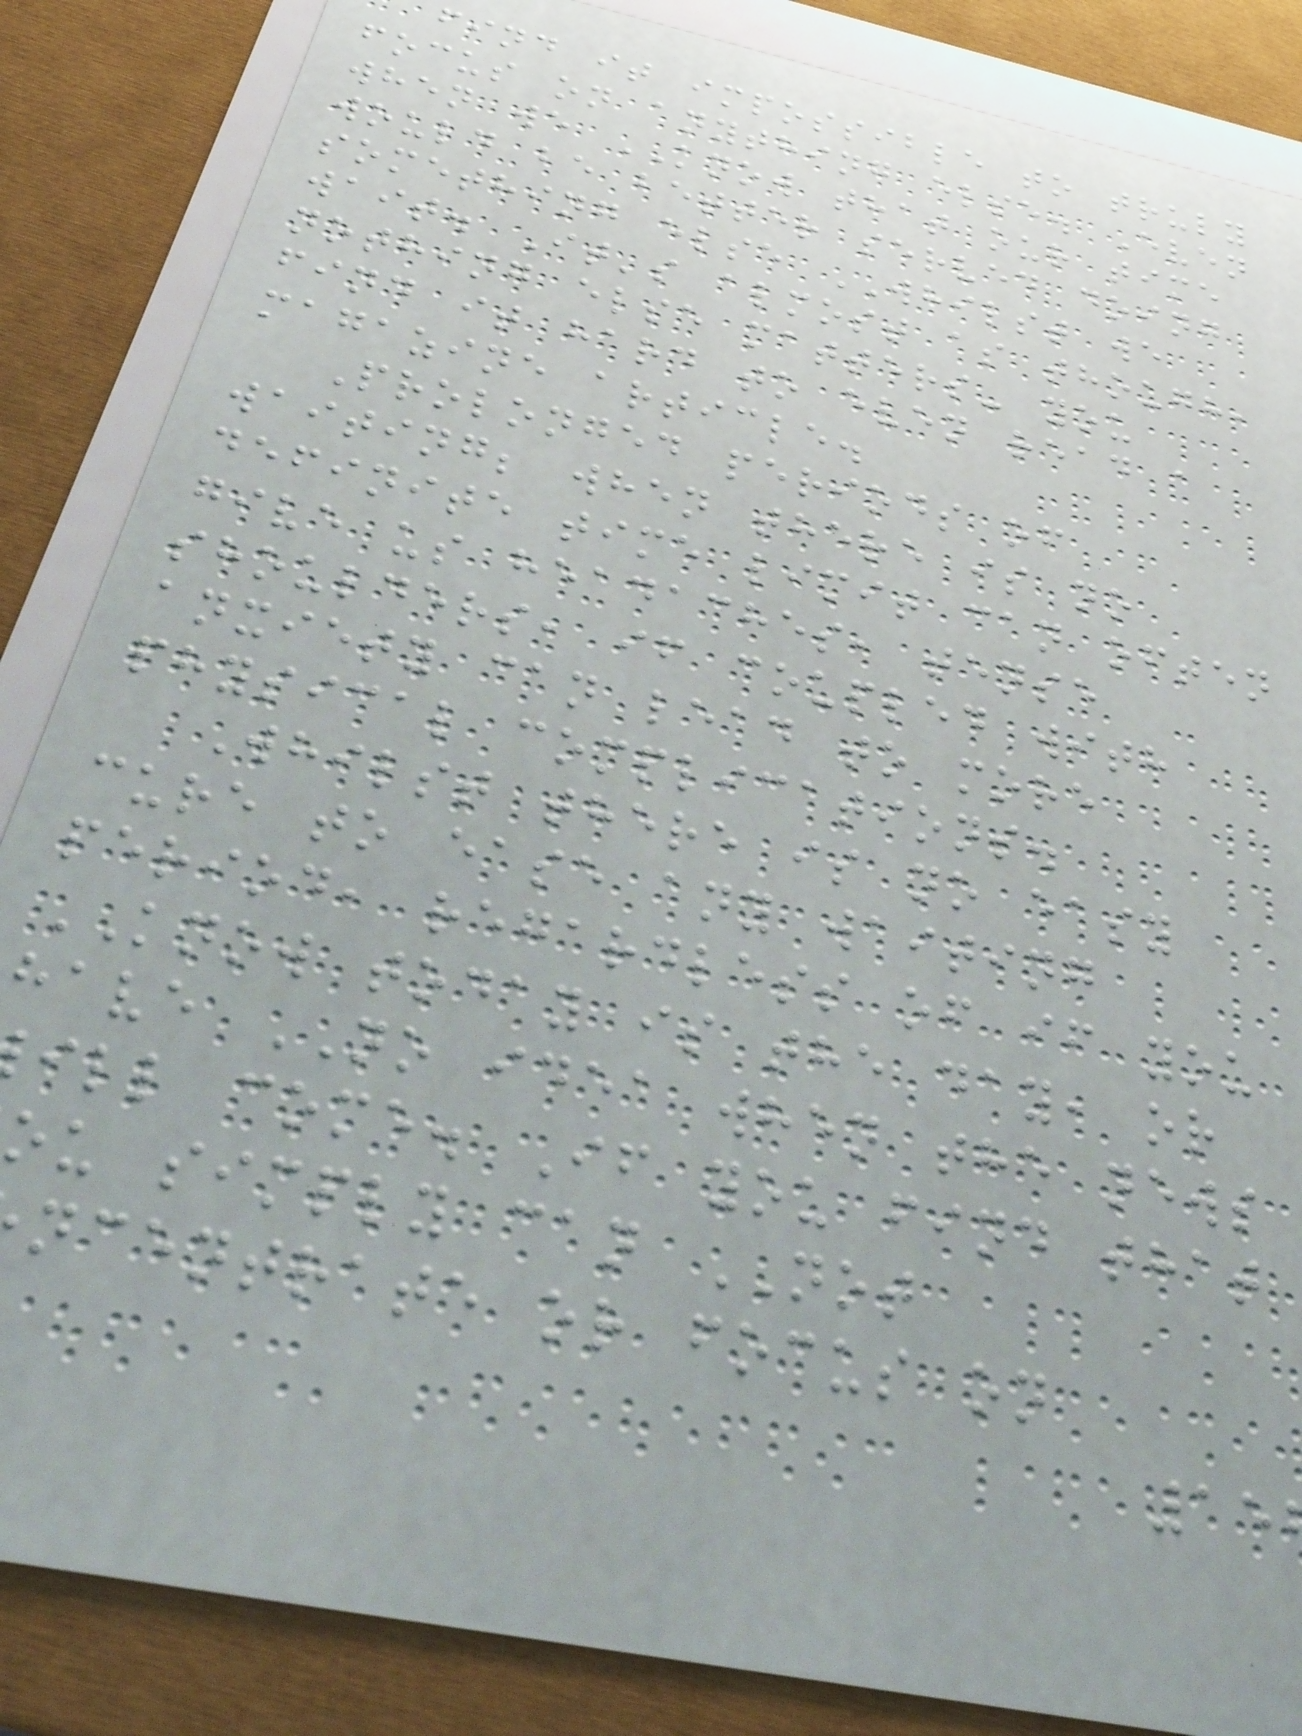find it impossible to truly
focus on anything else. Even
when we KNOW that our time
would be better served doing
something else WHILST we
wait. It's almost as though,
nothing else matters- you
find it hard to even read a
magazine article.
Prolonged periods of
waiting; when there is no
definite time limit can often
give us headaches, tense
shoulders, if coupled with
anxiety can lead to more
physical complications.
Whilst there is no easy
cure to ease any waiting
period, regardless of if you
KNOW today is the day, or
have NO idea when the news
ill come. If you find that
ou simply can NOT
ncentrate or focus on
